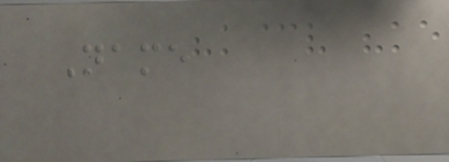Name
